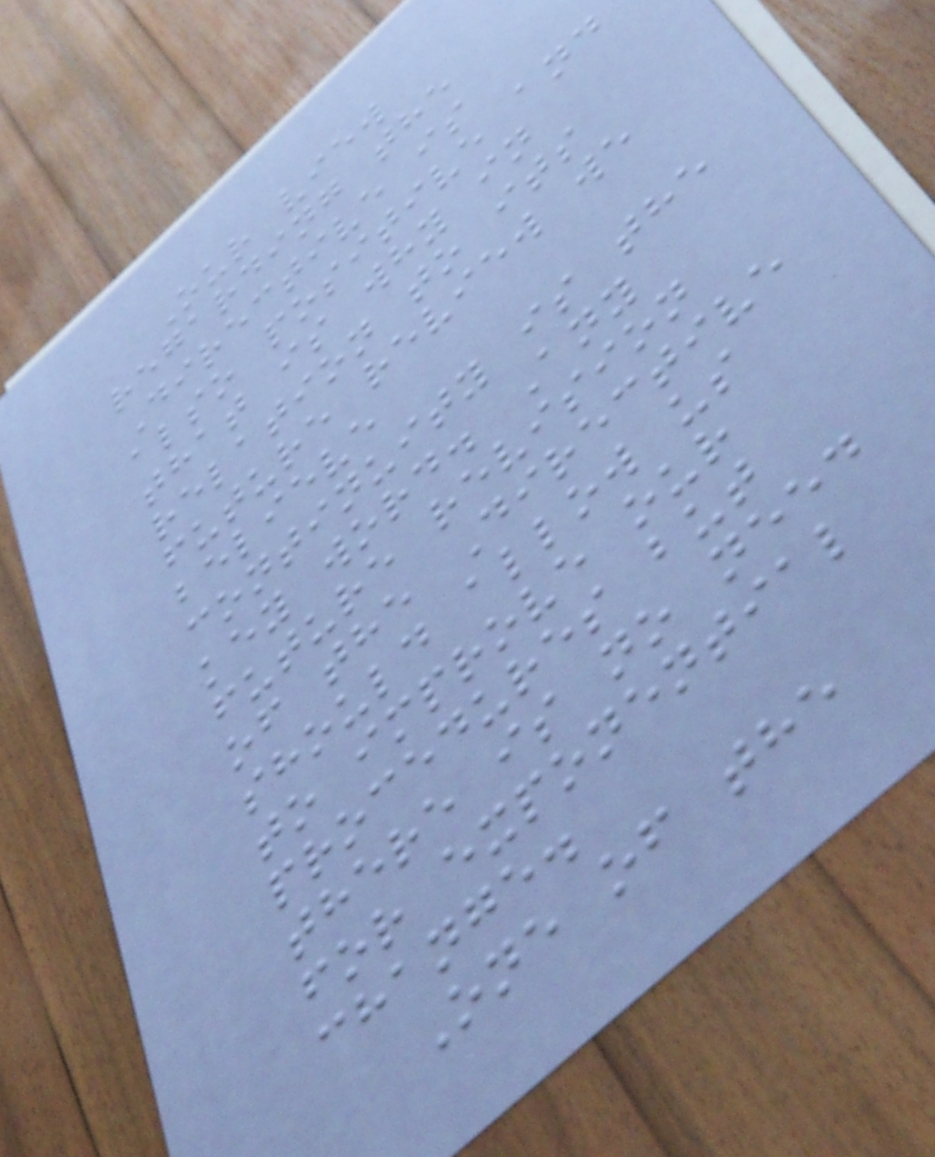Our view
regarding the
Directive is
also positive and
that is why in
relation to its
future review we
believe
continuity is the
key word. Any
future revision
of the Directive
should allow us
to improve our
procedures but
there is no need
for exponential
change.
One of the
